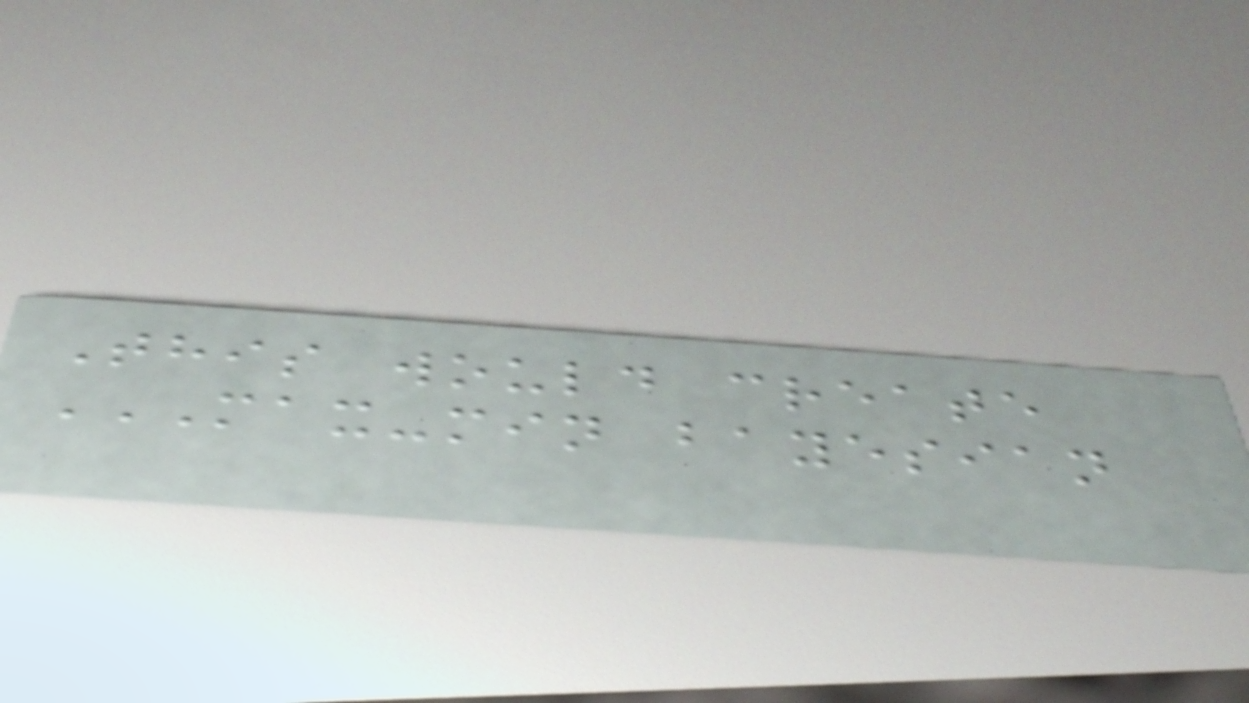This would create
MAX-MIN BAYESIAN
